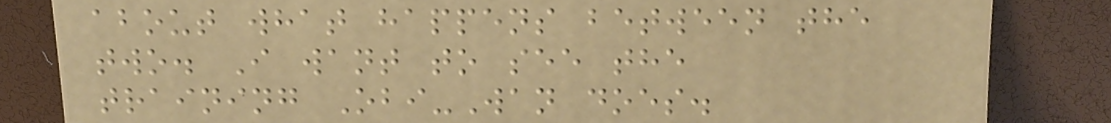about what happens between the
two. I want to see the
training Obi-Wan does.
